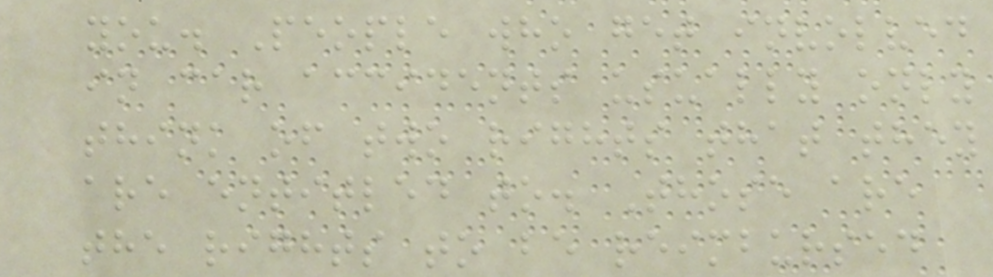you. People who get involved
in car accidents usually only
think of two rights that they
are entitled to. Those are
the rights to be reimbursed
